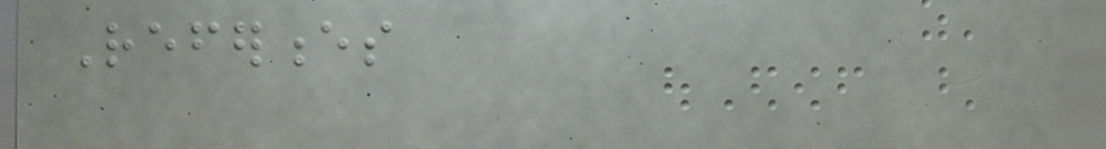References
